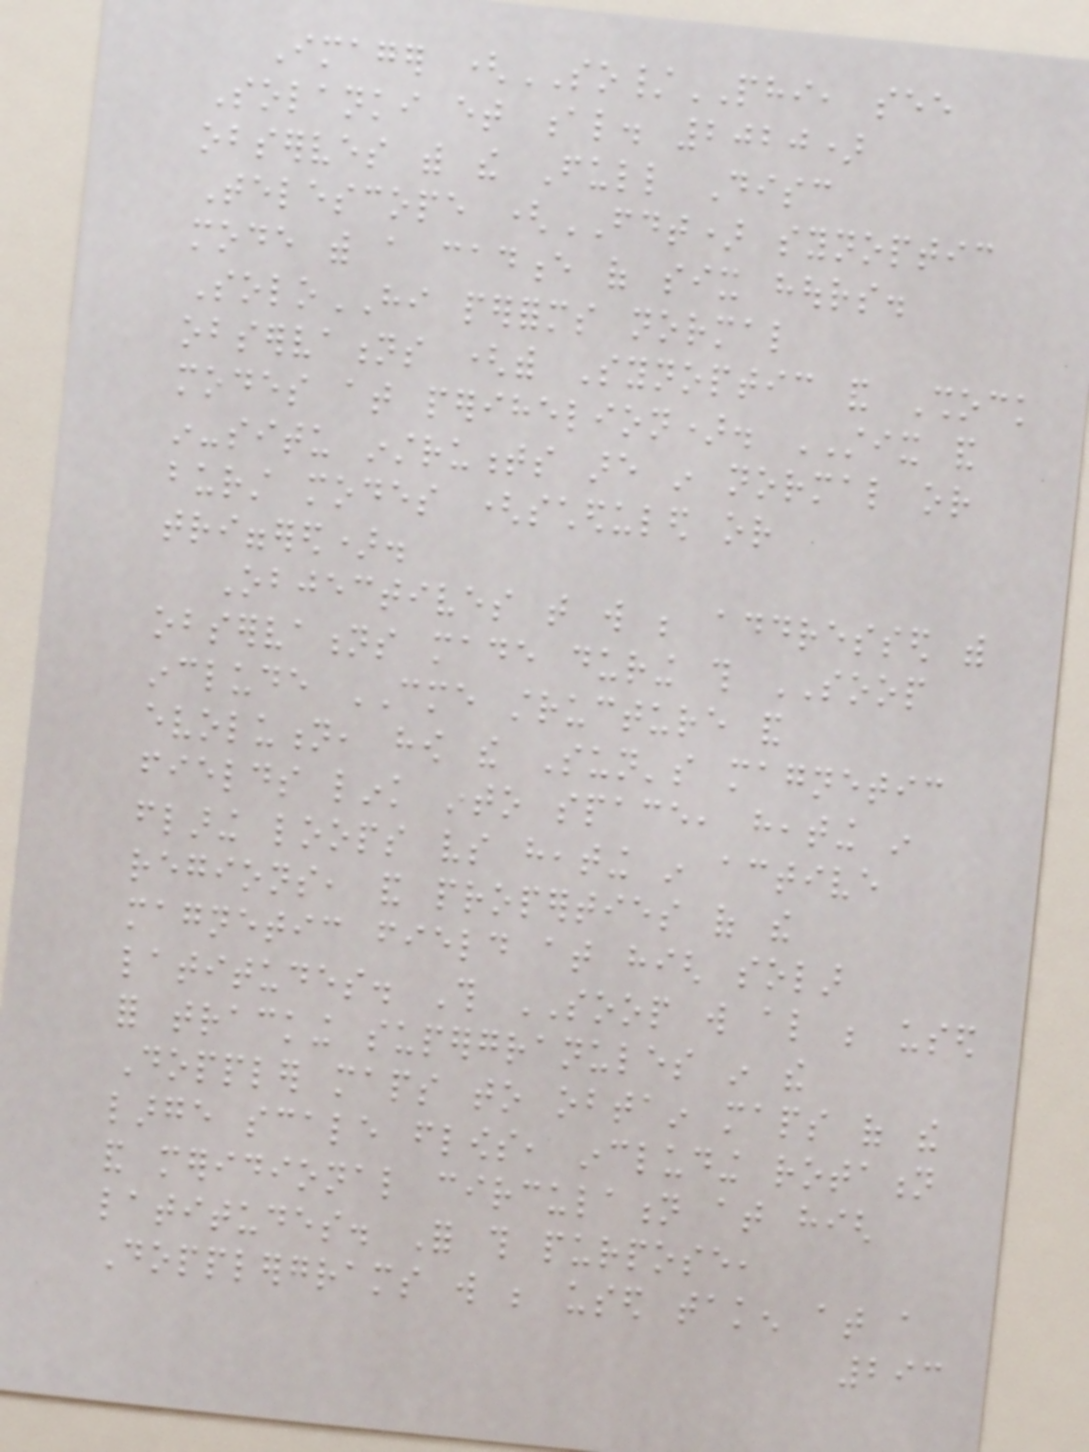Imager (SO/PHI, see
Solanki et al. 2020)
observes with the Full Disc
Telescope (FDT) synoptic
mode with a cadence of six hours.
SoloHI performs normal
observations (with Synoptic and Shock
modes at perihelion). STIX and
in-situ instruments are in normal or
burst modes (scheduled or
triggered).
Objectives that will be addressed with
observations made during this SOOP
include CME structure and
evolution, how the Sun's magnetic
fields link into space, heating in
flaring loops vs heating in active
regions, and properties of the
magnetic field at high solar
latitudes. This SOOP will also be used
for tracking supergranules in the
Doppler maps to obtain maps of the
large scale flows, including rotation
and meridional circulation at high
latitudes. For this purpose,
Dopplergrams will be used taken at a
293
